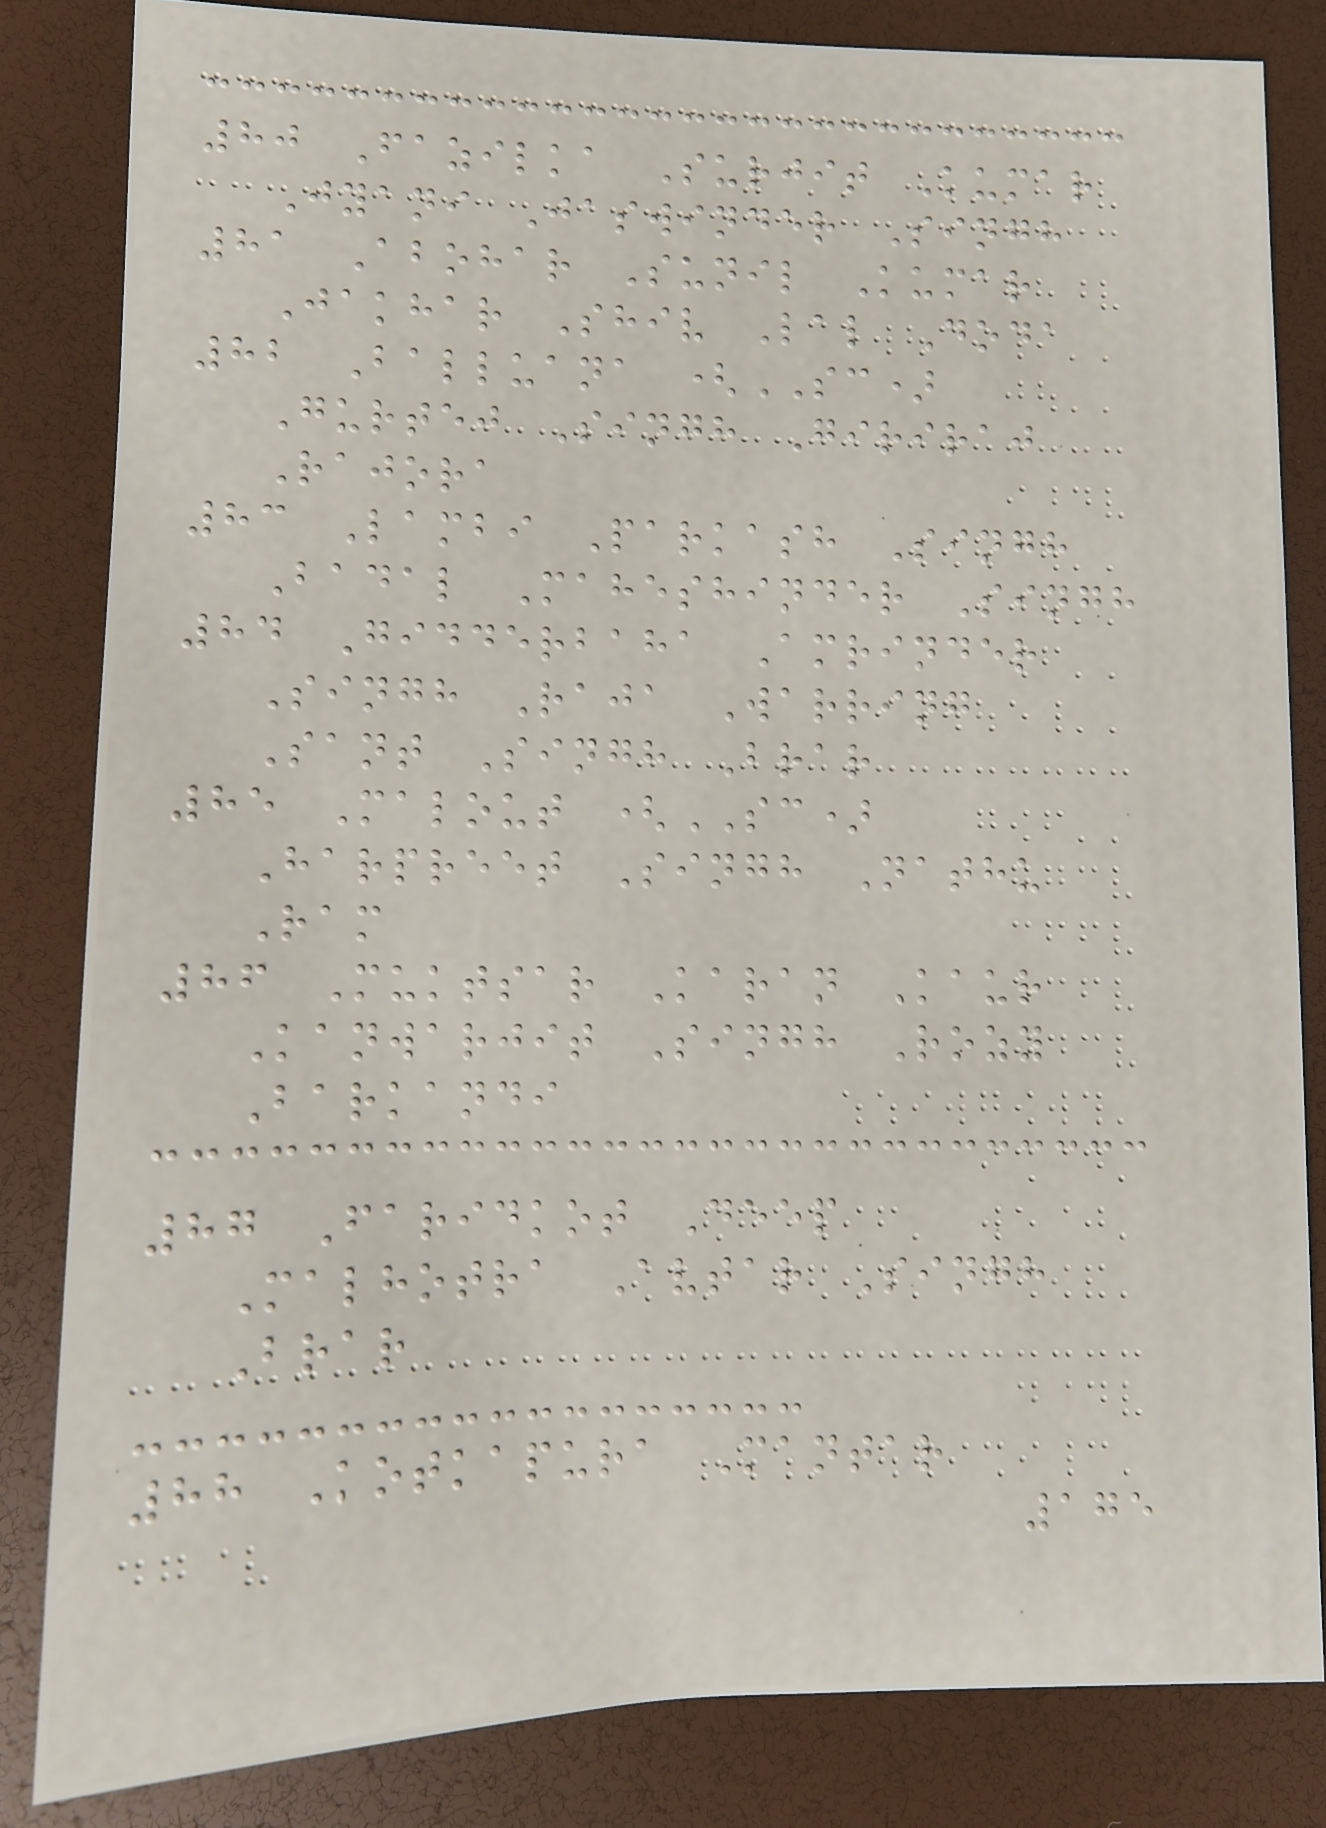80 Fazilka Surjit Kumar
Jyani Jaswinder Singh
81 Abohar Sunil Kumar
Jakhar Shiv Lal Doda
82 Balluana (SC)
Gurtej Singh Giriraj
Rajora
83 Lambi Parkash Singh
Badal Maheshinder Singh
84 Gidderbaha Amrinder
Singh Raja Warring
Sant Singh Brar
85 Malout (SC)
Harpreet Singh Nathu
Ram
86 Muktsar Karan Kaur
Kanwarjit Singh Rozy
Barkandi
87 Faridkot Deep
Malhotra Avtar Singh
Brar
88 Kotkapura Mantar
175
